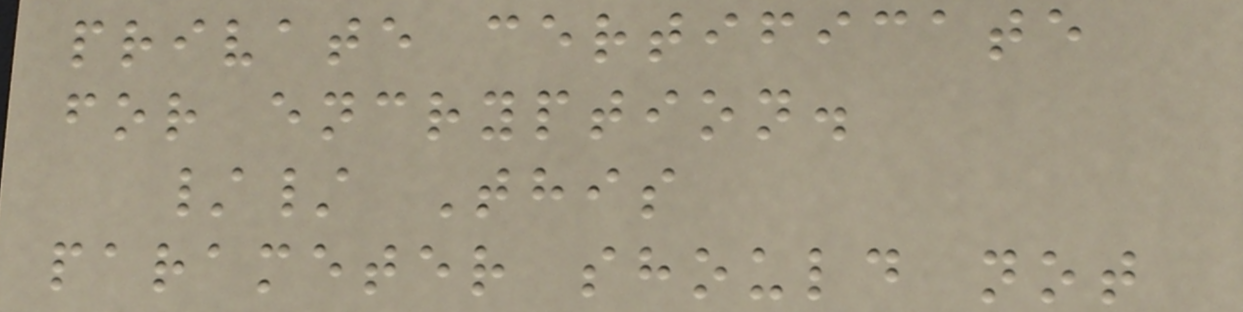private certificate
for encryption.
// This
parameter should not
